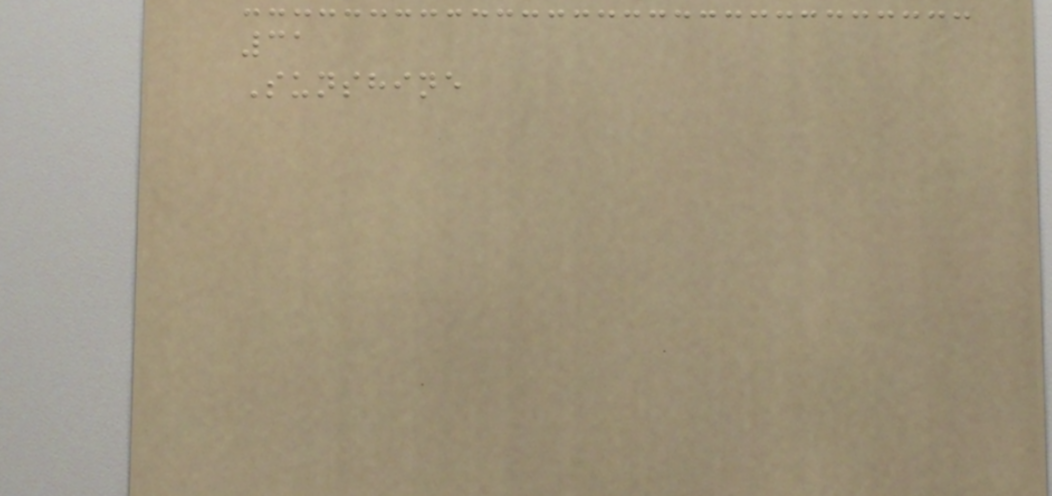31
Sunshine
